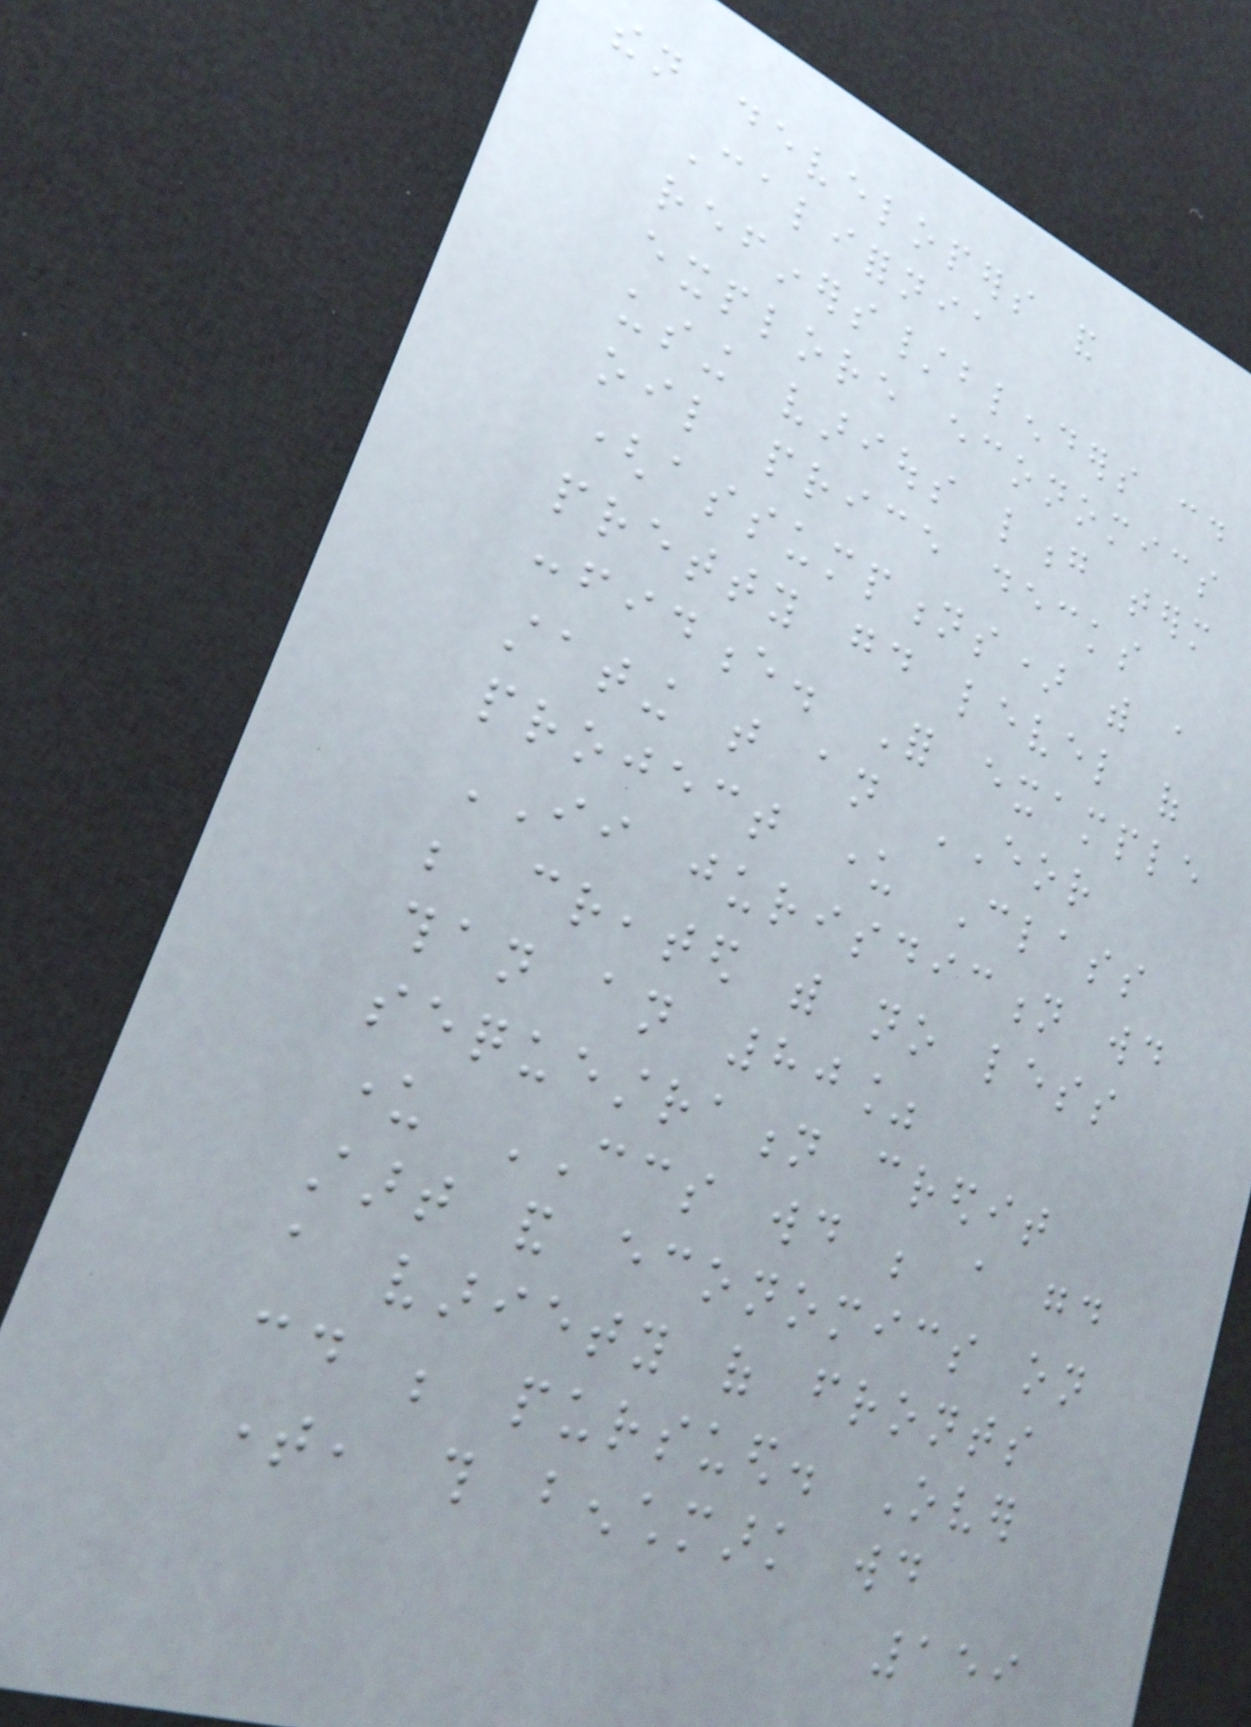then developers and
California
refiners/blenders could
explore economics
using various long term
oil price decks
(assumptions) with a
pretty good level of
confidence. For example
stating that an EOR
project under Class
II jurisdiction would
be created with no less
than an 80%
sequestration credit
under CCS would be a good
start and economics on
a variety of fronts
could be pursued. Over
time, this benchmark would
159
